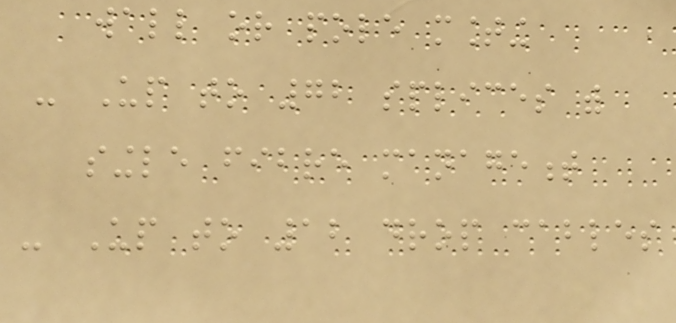wall or pole mounting
- Up to 72 splices with
single fibre management
- Up to 12 drop cables
